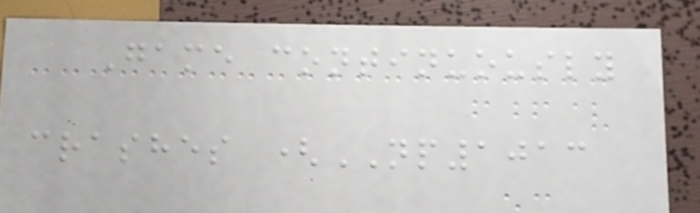Game continuously
crashes (NP1013
